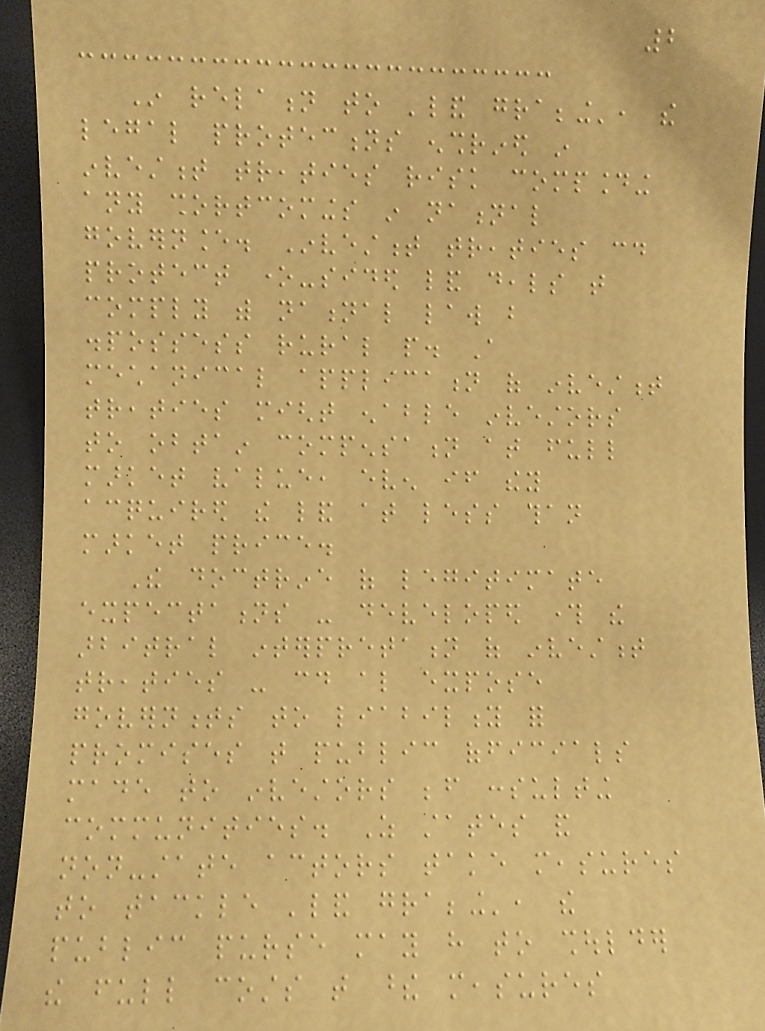2
In relation to 'land grabbing', the
legal protections enshrined in
investment treaties risk compounding
any shortcomings in national
governance. Investment treaties could
protect one-sided land deals that
comply with national law but
dispossess rural people. A
mechanical application of investment
treaties might enable investors
to obtain compensation at full
market value, even if they
acquired the land at less than
market price.
The doctrine of legitimate
expectations - developed through the
arbitral interpretation of investment
treaties - could also expose
governments to liability for
promises that public officials
made to investors before consulting
communities. As states and
non-state actors take measures
to tackle 'land grabbing', the
public purse may have to shoulder
the full costs that these measures
